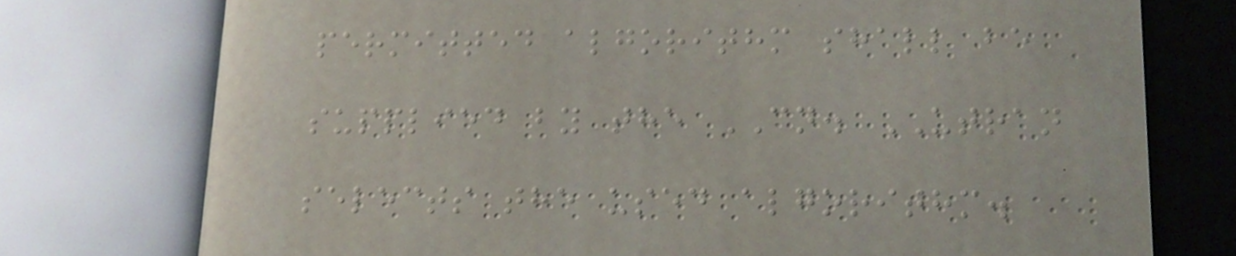permitted algorithm shall be
supplied by the CN. UTRAN
selects the used algorithm.
